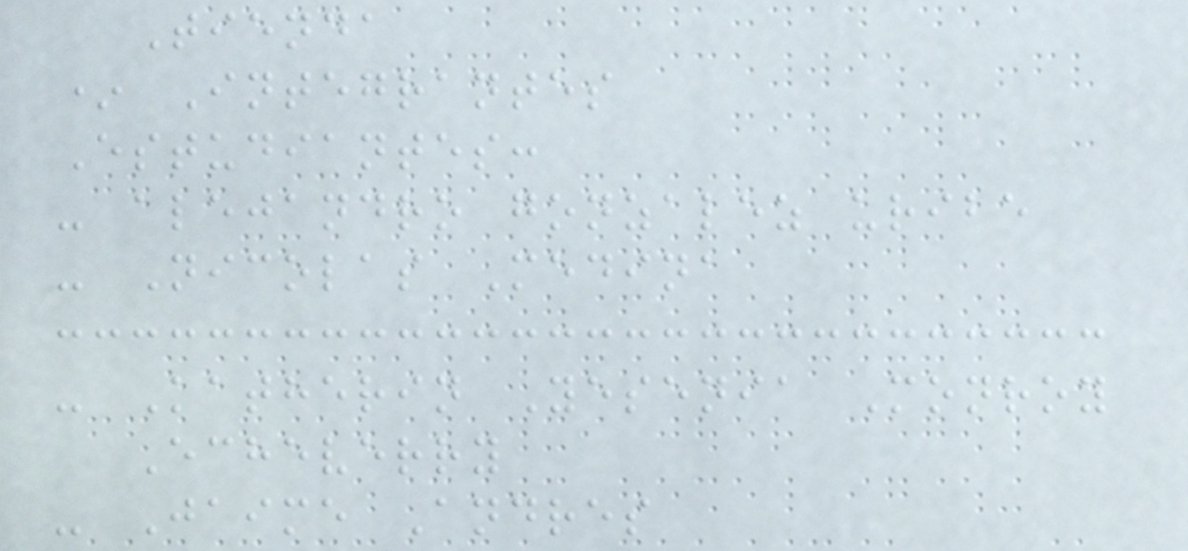Tienda
* Integrantes
Estudiantes:
- alejandro gonzalez uribe
- Nicolas Medina
- Katherin Yesenia Monroy
Echeverry
- Jaime Andres
